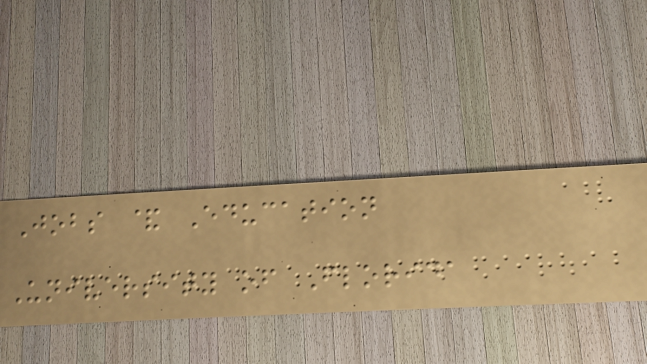Jobs & Education
University of Florida
